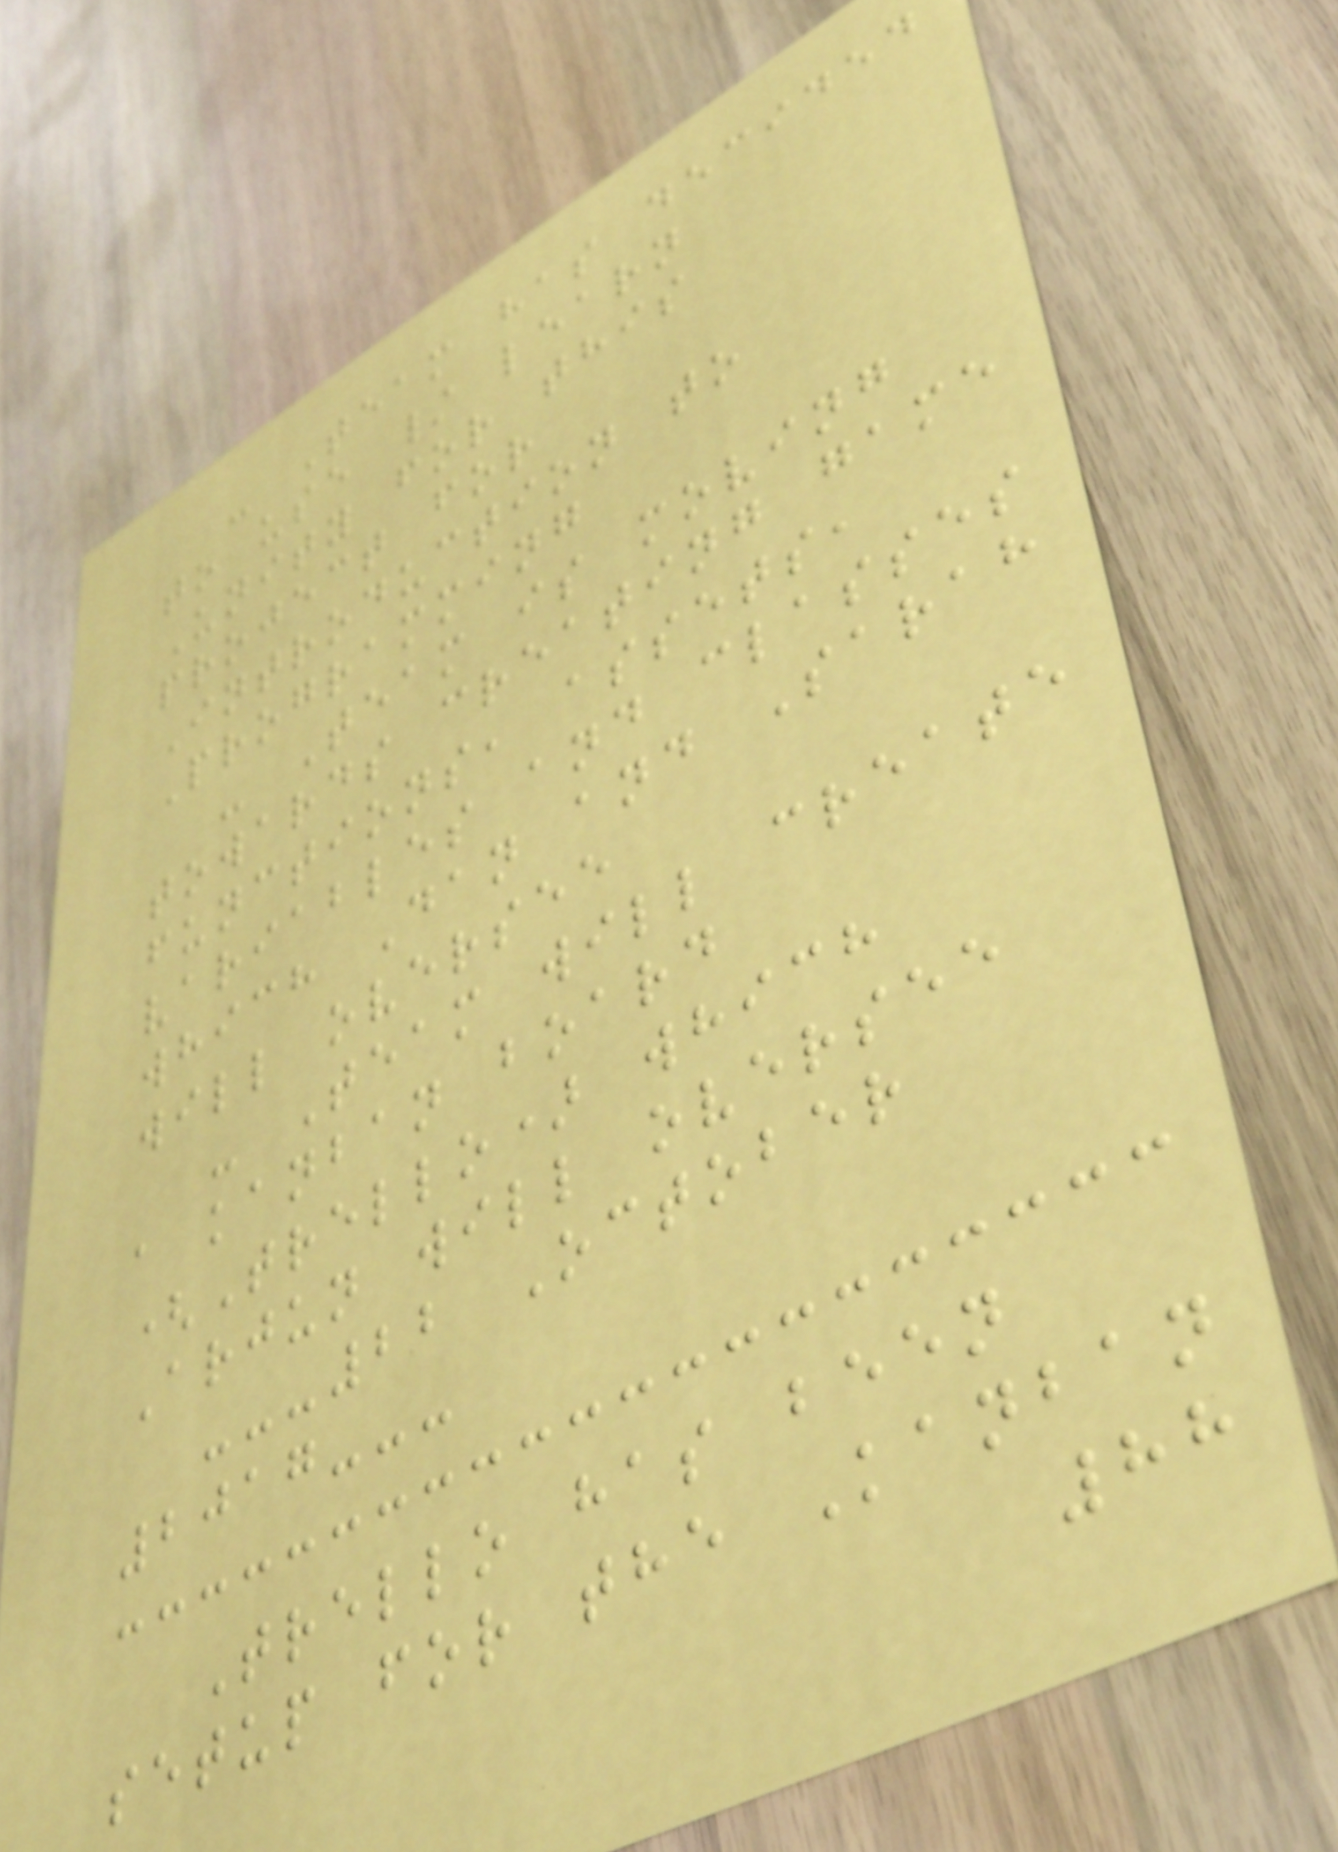- Team has decided
to use / learn
Unity for this
project for
Introduction to
Programming
- Team is moving
towards creating game
functions, assets,
variables and classes
which Dan and Sarah
will oversee
- Team will create
a kanban board
(Trello) which
Arjun will oversee
---22 October
2017---
Trello has been
setup for the Kanban
88
